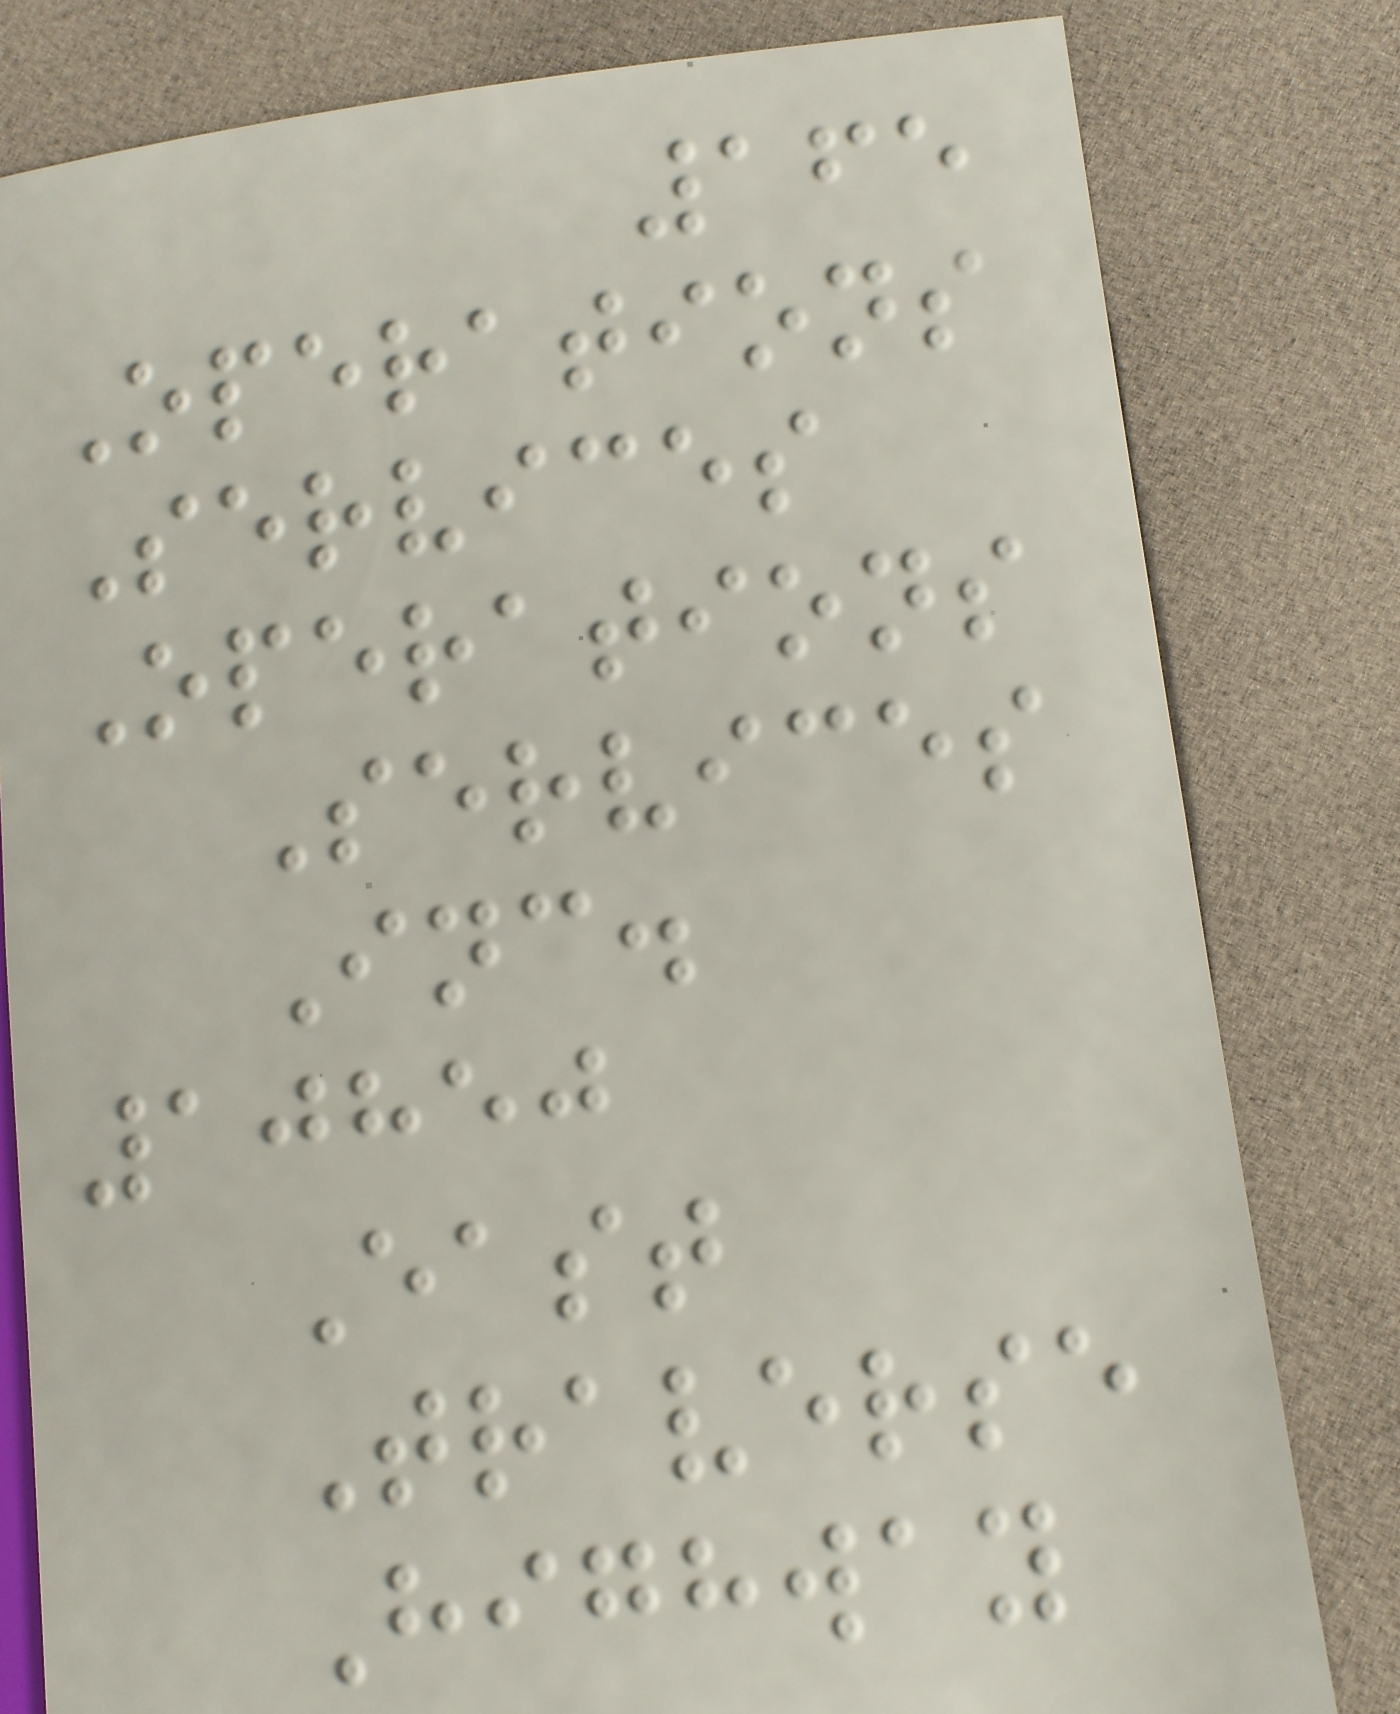165
Operations
Services
Operations
Services
Inc.
10850
East
Traverse
Highway
